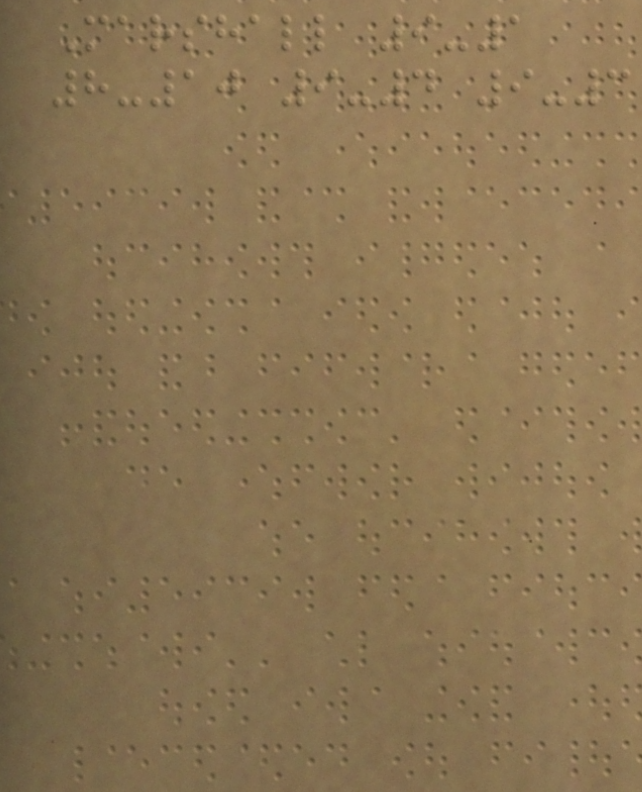Marshall 9-1
8-10 9-4 9-3
